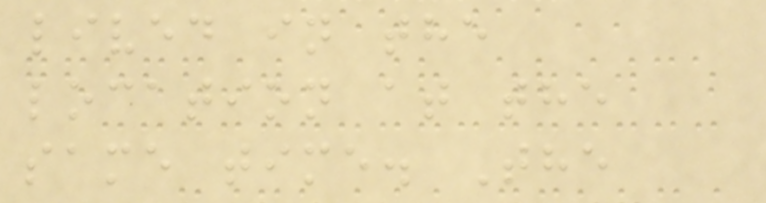lived in the
location at the
same time. The
